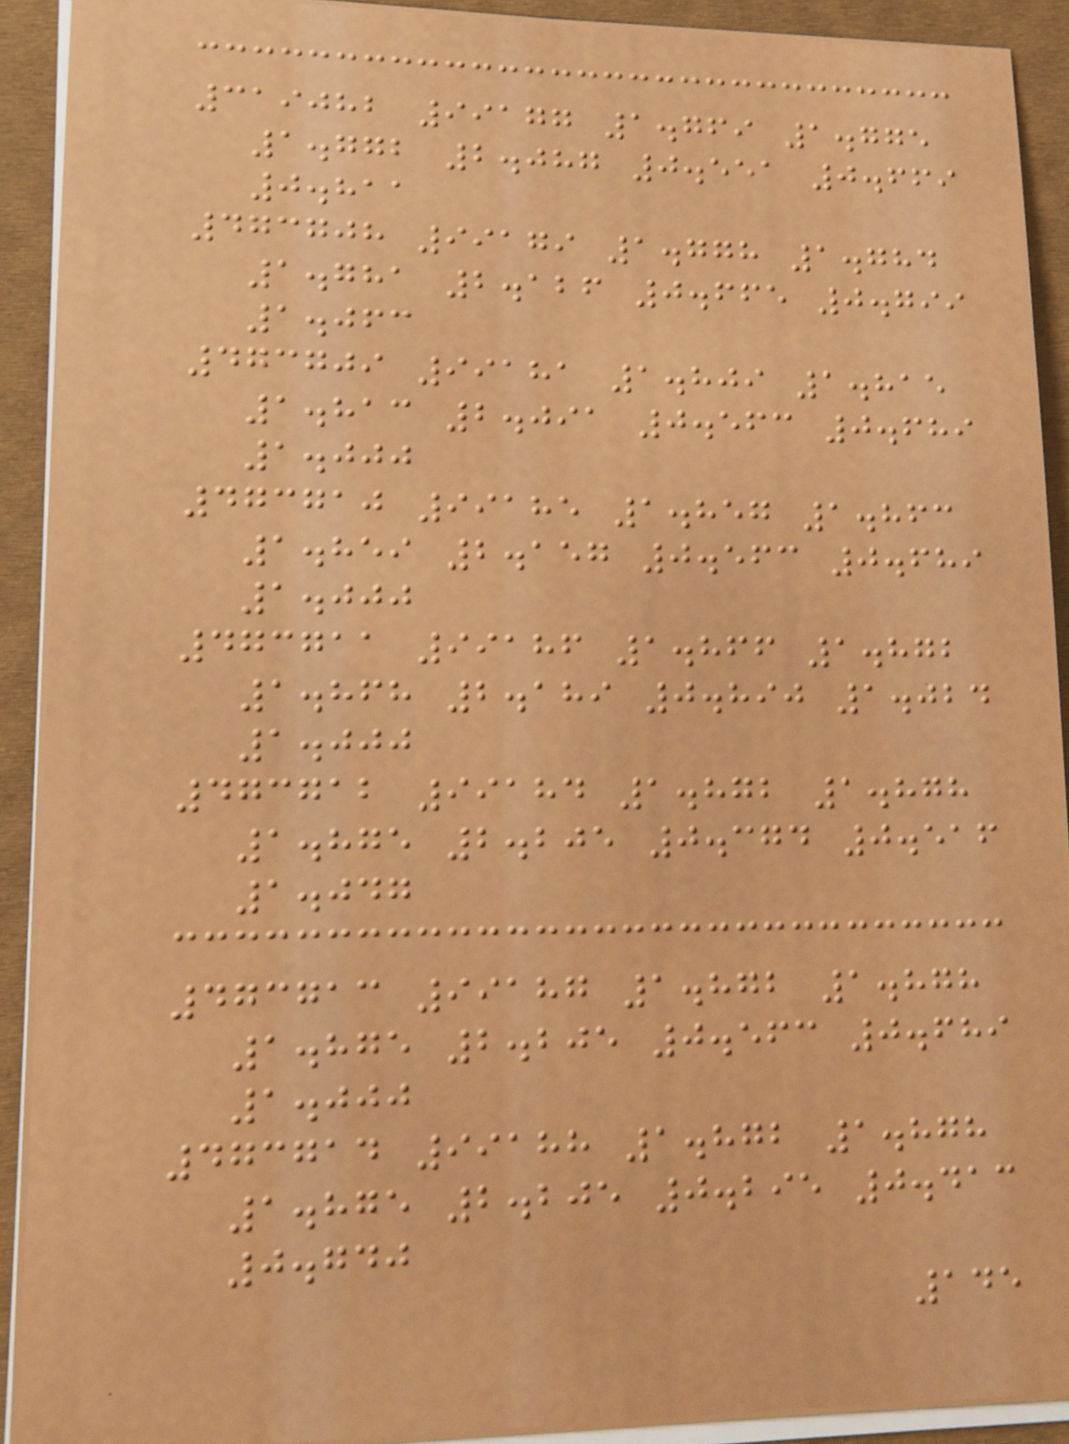319082 99177 1.769 1.775
1.772 2.087 0.551 0.669
0.811
473708 99179 1.778 1.784
1.781 2.126 0.665 0.799
1.063
473709 99181 1.809 1.815
1.813 2.091 0.563 0.689
1.000
473710 99185 1.857 1.863
1.859 2.157 0.563 0.689
1.000
473711 99186 1.866 1.872
1.868 2.189 0.890 1.024
1.000
473712 99184 1.872 1.878
1.875 2.205 0.374 0.516
1.047
473713 99187 1.872 1.878
1.875 2.205 0.563 0.689
1.000
473714 99188 1.872 1.878
1.875 2.205 0.295 0.413
0.740
145
